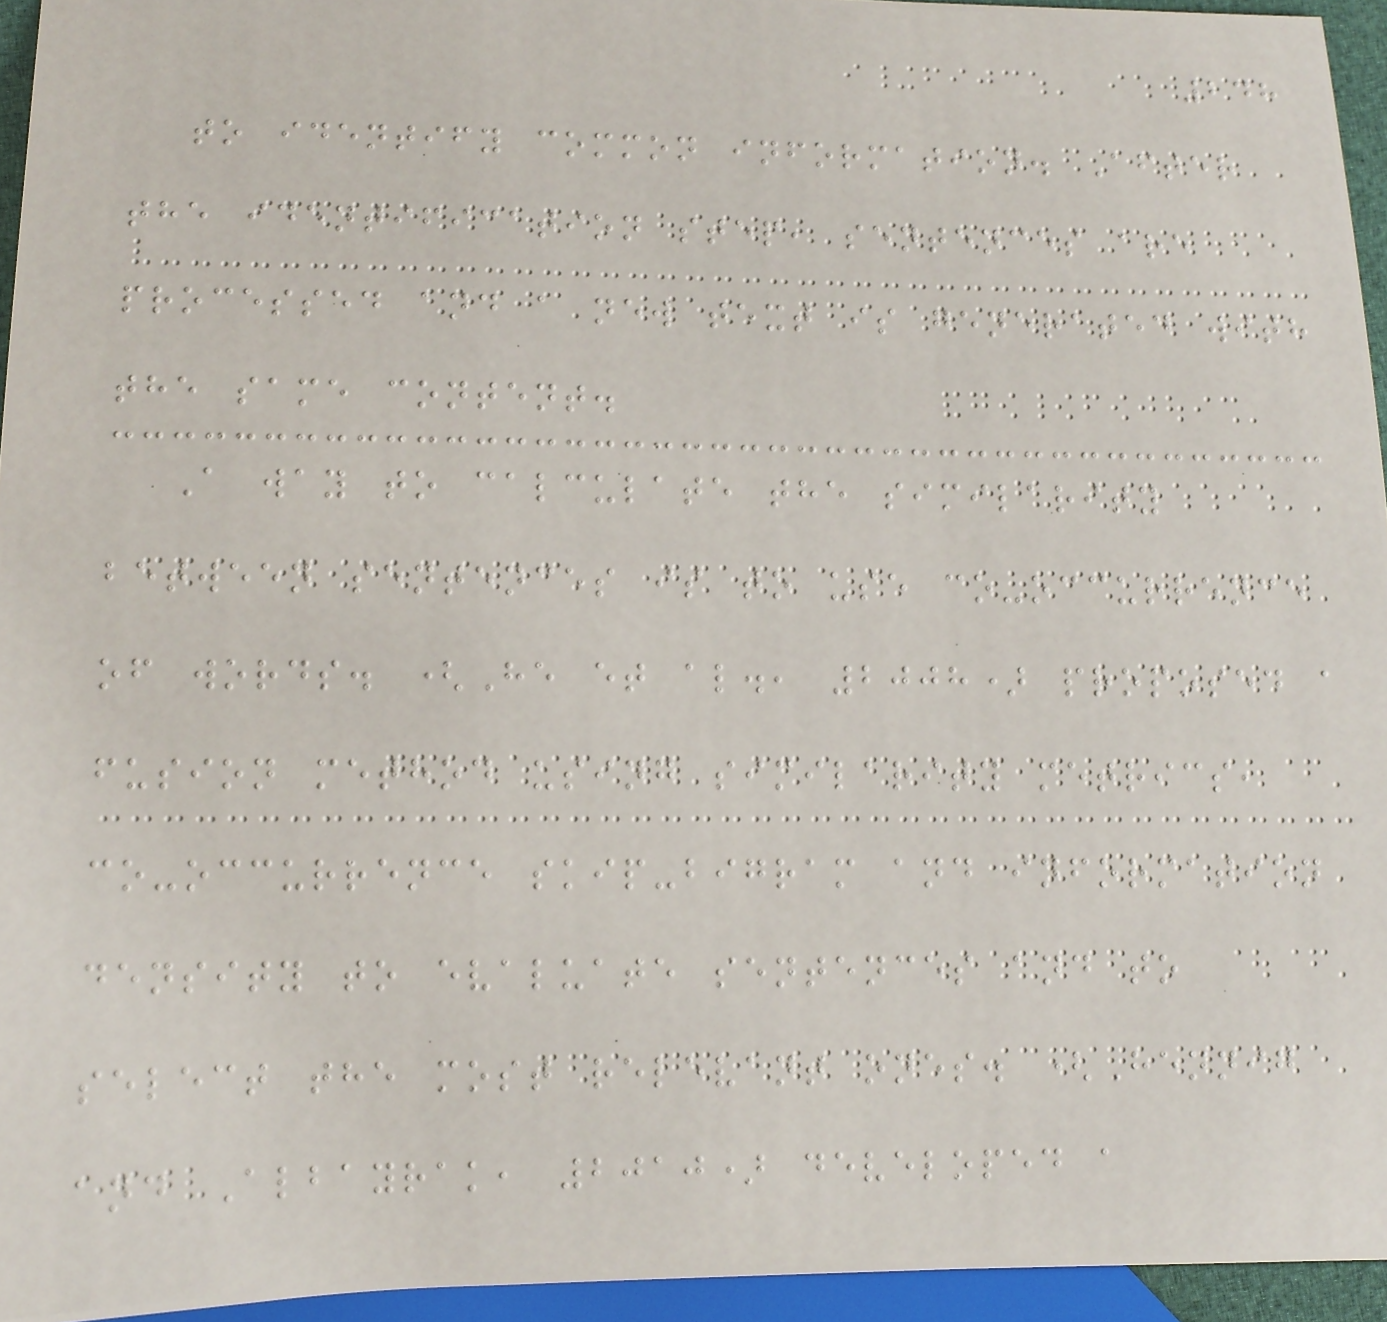248
to identify common information. After
the identification step, sentences are
processed and a new text is generated with
the same content.
A way to calculate the similarity
between sentences is to use co-occurrence
of words. (He et al., 2008) proposed a
fusion method using similarity metrics,
co-occurrence skip-bigram and information
density to evaluate sentences and to
select the most relevant ones. (Hennig
and Albayrak, 2010) developed a
